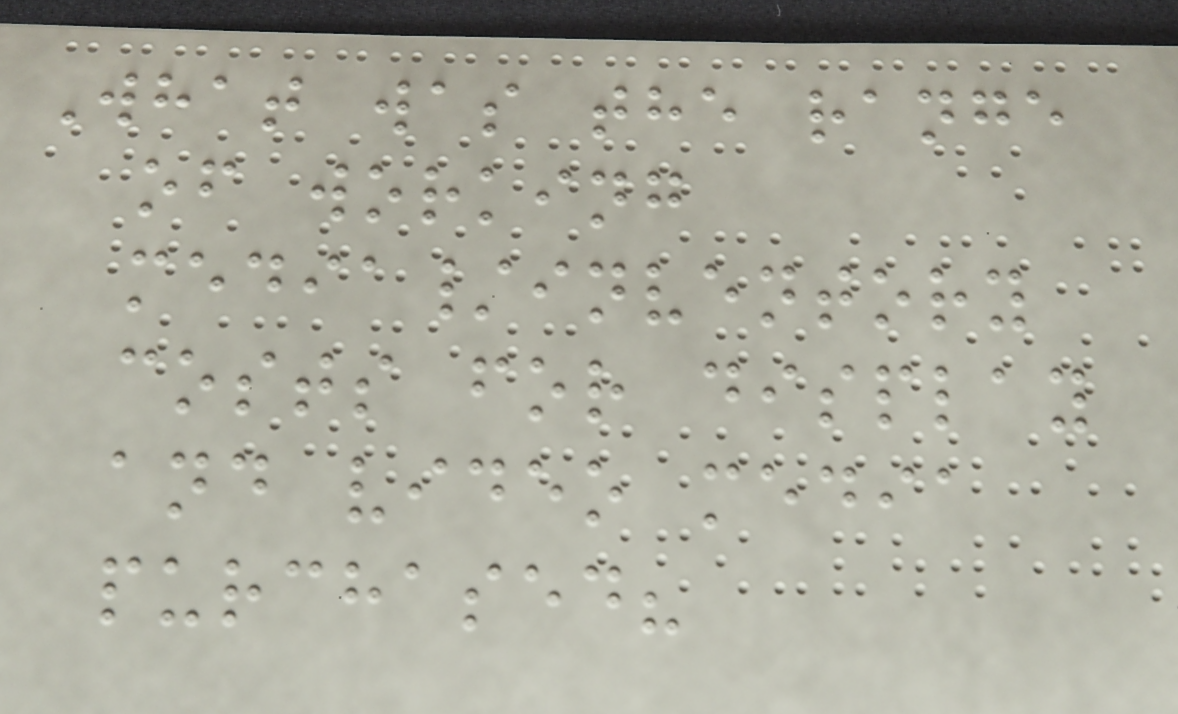What was the range
of working
media/inventory
costs for display
and video media
purchased?
